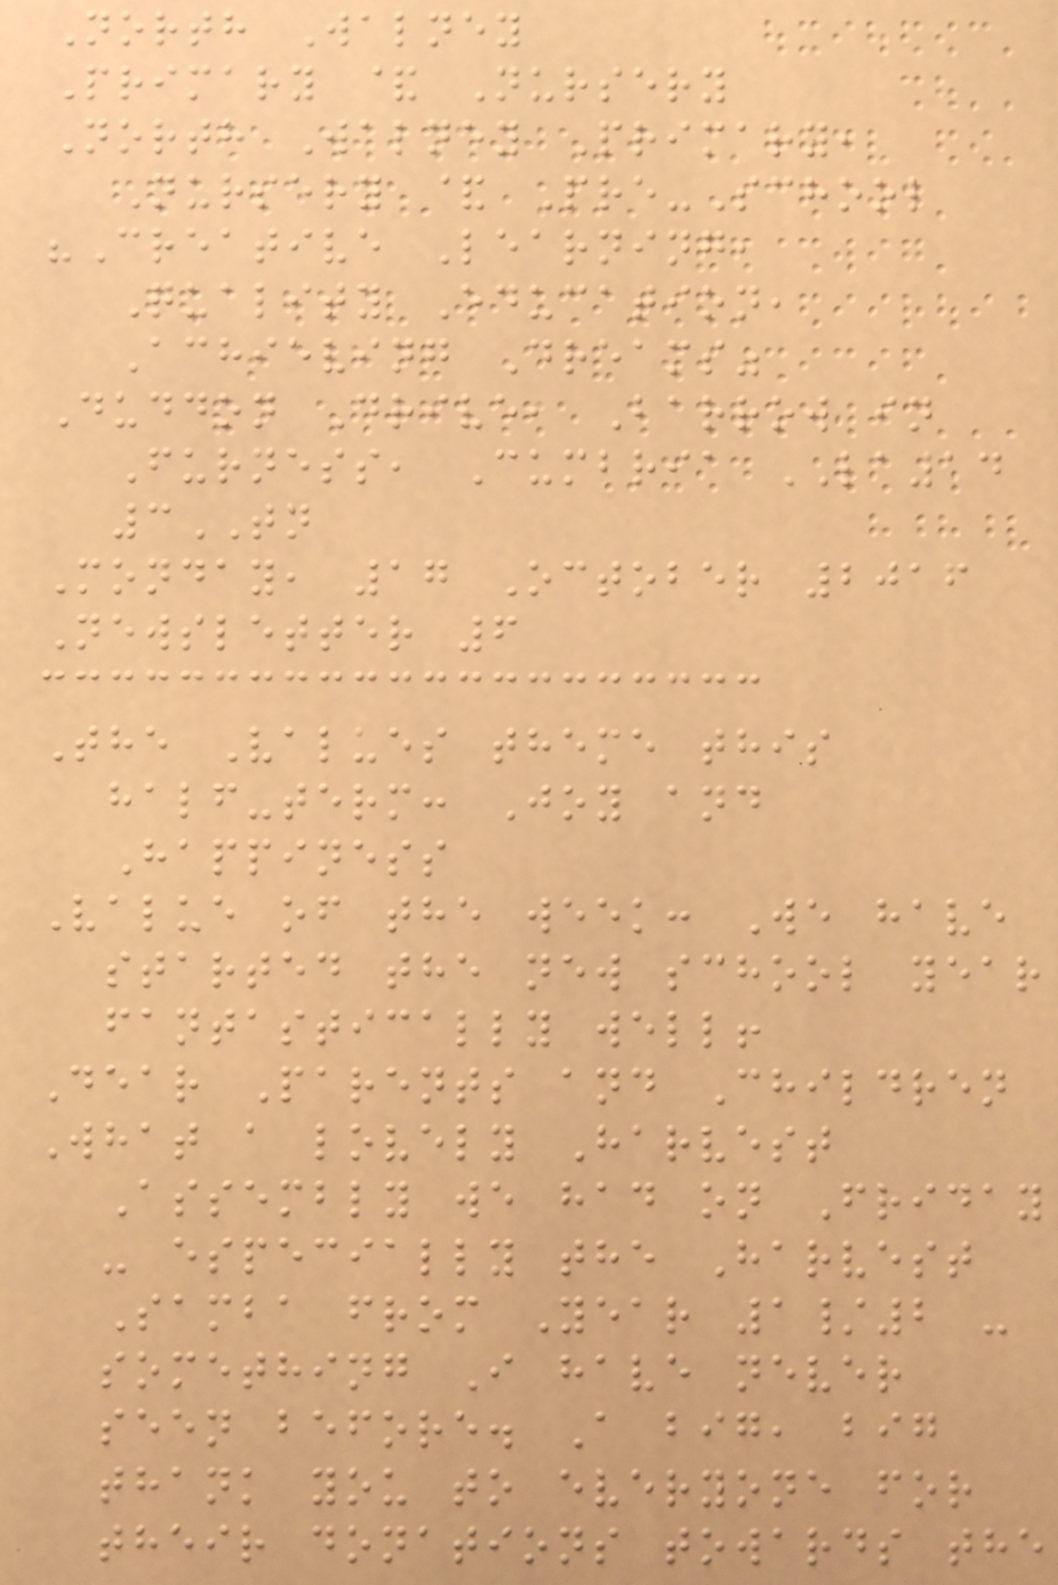North Walney
Primary & Nursery
North Walney Primary,
Nursery & Pre-School
"Creative Learning,
Quality Education,
Achieving Dreams"
Duddon Drive, Barrow in
Furness, Cumbria LA14
3TN
Monday, 17 October 2016
Newsletter 6
The Values theme this
half-term: Joy and
Happiness
Value of the week: We have
started the new school year
fantastically well!
Dear Parents and Children
What a lovely Harvest
Assembly we had on Friday
- especially the Harvest
Samba from Year 1/2 -
something I have never
seen before. A big, big
thank you to everyone for
their donations towards the
